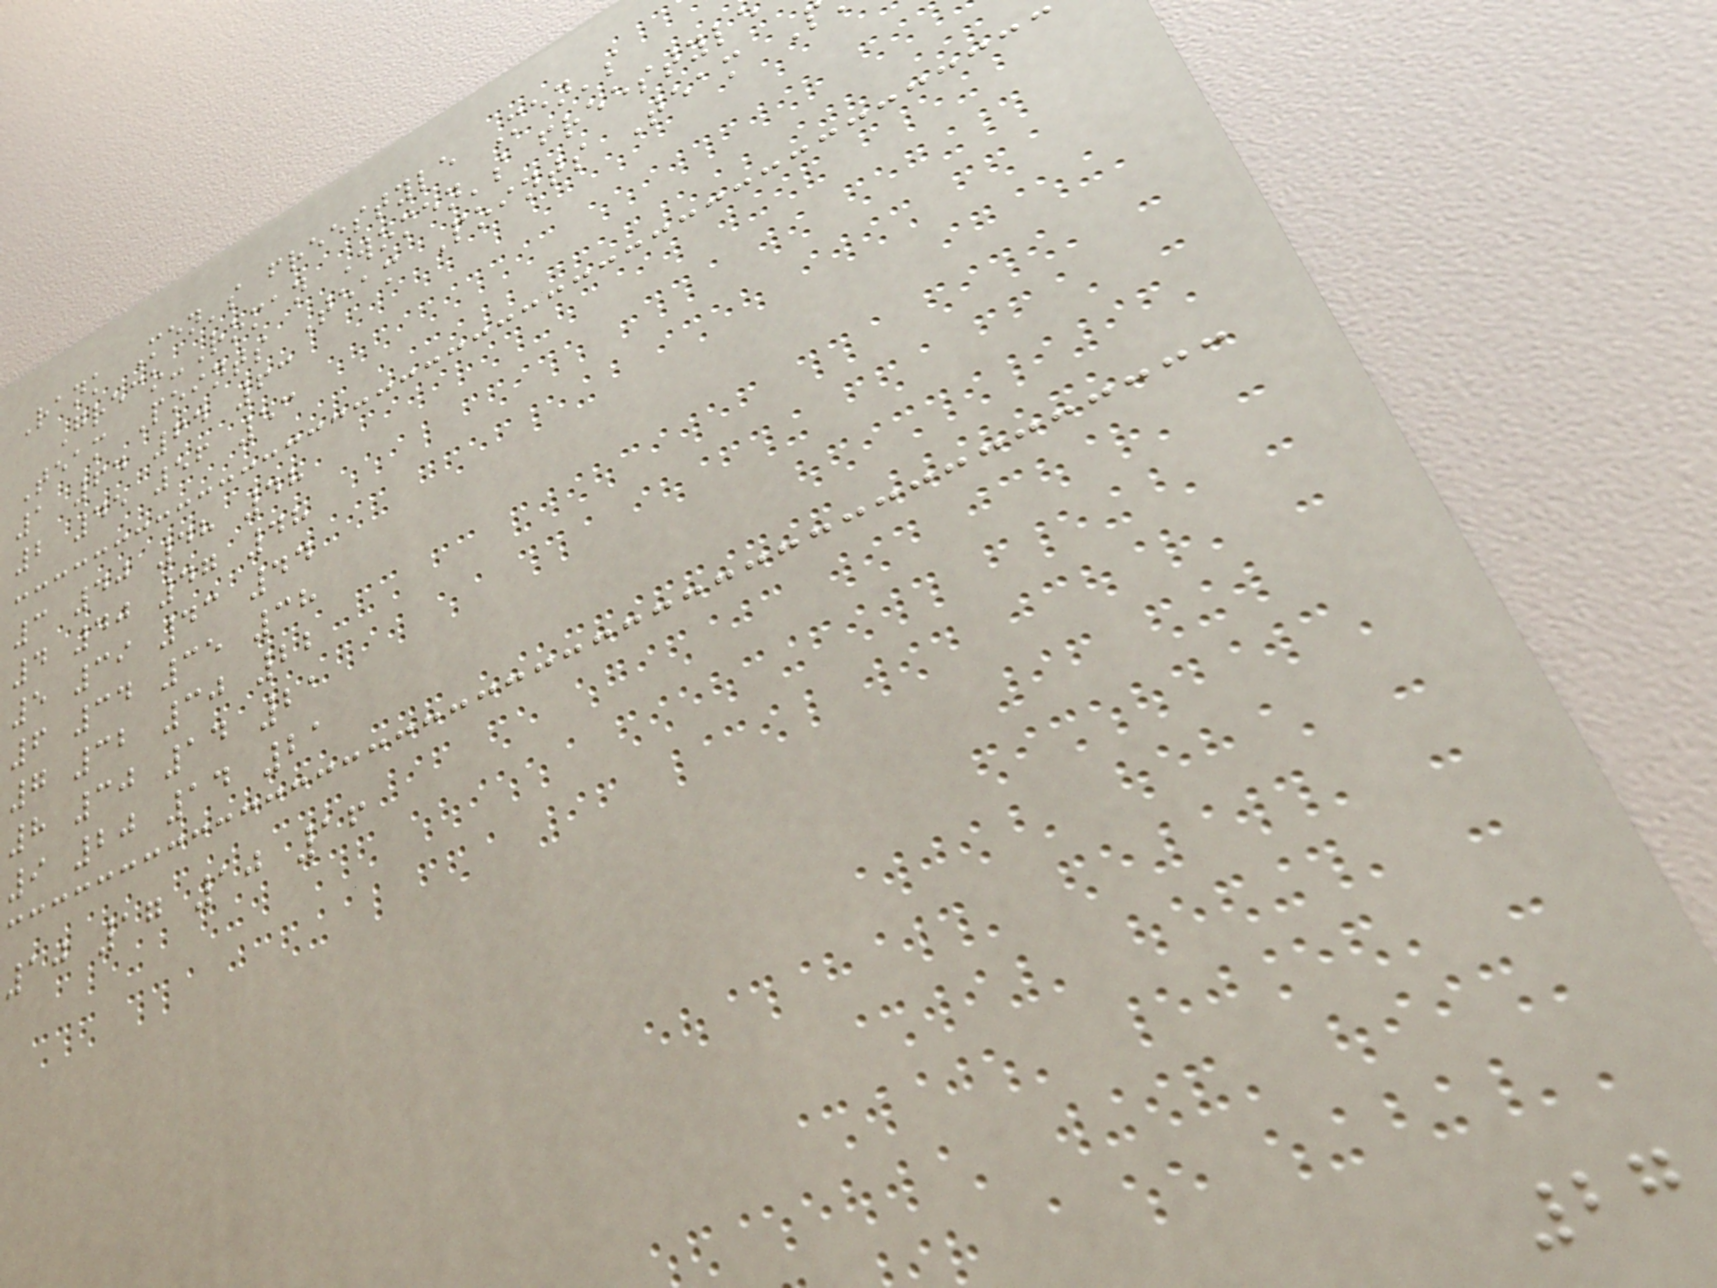Rank Men's freestyle Men's
Greco-Roman Women's freestyle
Team Points Team Points Team
1 64 64 63
2 45 56 53
3 40 48 48
4 40 47 48
5 39 43 44
6 34 35 38
7 32 30 22
8 30 14 21
9 20 14 21
10 17 10 16
27
